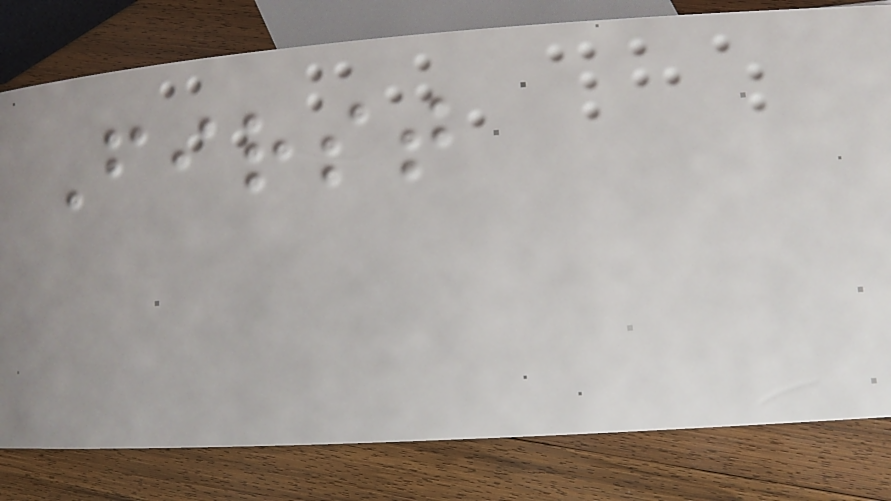First
